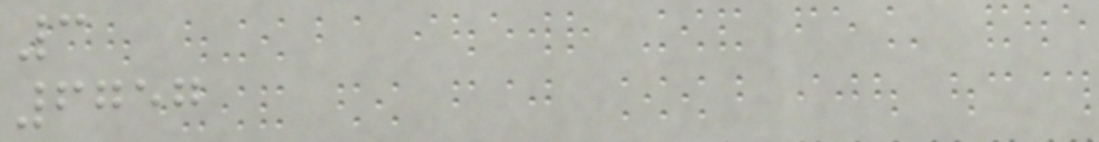3
6757
